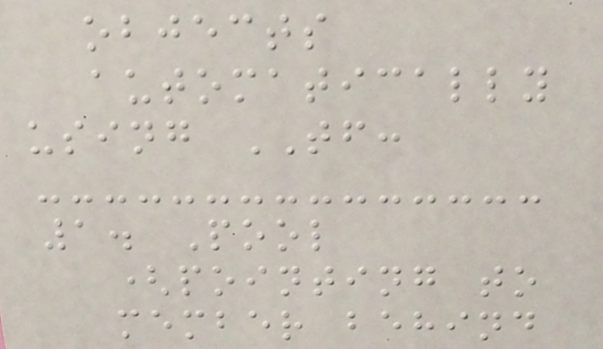objects
automatically
using TF:
1. Pool
(pointing to
member behind
